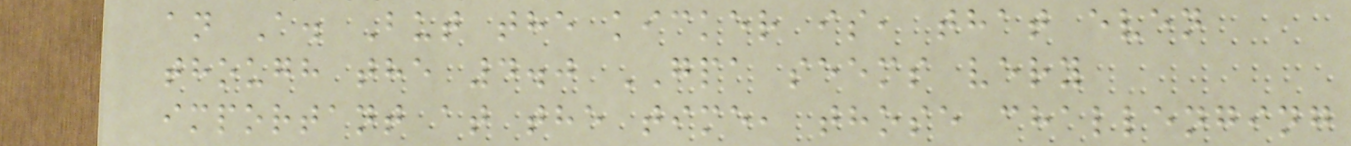an A. But the kicker is, that even
though the 4.0 GPA seems very
important at the time, those challenging
